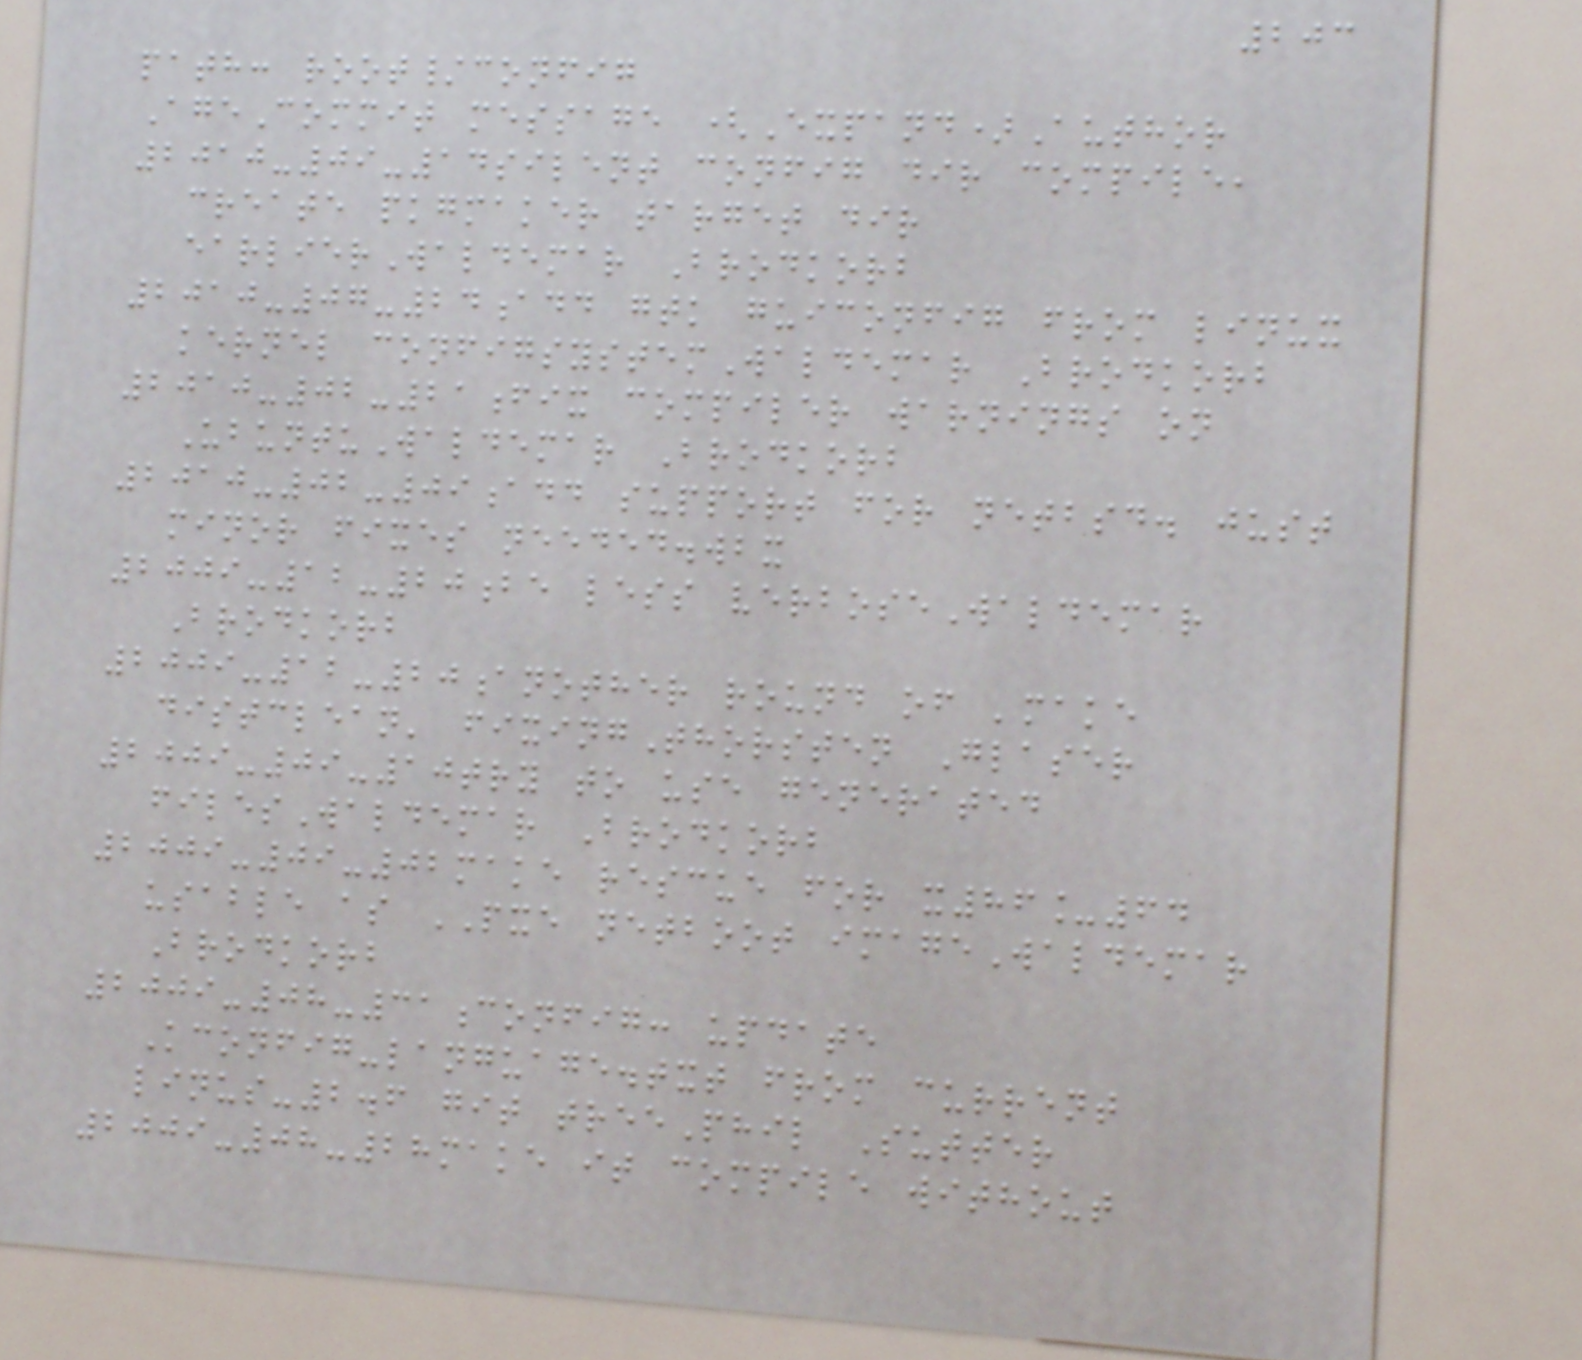203
path: root/config
AgeCommit message (Expand)Author
2010-09-14silent config dir compile,
create pkgmaker target dir
earlierWaldemar Brodkorb
2010-07-24add gtk guiconfig from linux
kernel configsystemWaldemar Brodkorb
2010-02-21fix compiler warnings on
UbuntuWaldemar Brodkorb
2010-02-09add support for netbsd. just
minor fixes needed.wbx
2009-12-20be less verboseWaldemar
Brodkorb
2009-12-20another round of 'make
distclean' fixingThorsten Glaser
2009-09-10try to use generated
filesWaldemar Brodkorb
2009-09-02make rescue for x86_64
usable as PXE netboot imageWaldemar
Brodkorb
2009-08-31config: update
Kconfig-language.txt from current
linus-2.6 git treePhil Sutter
2009-08-28make it compile without
